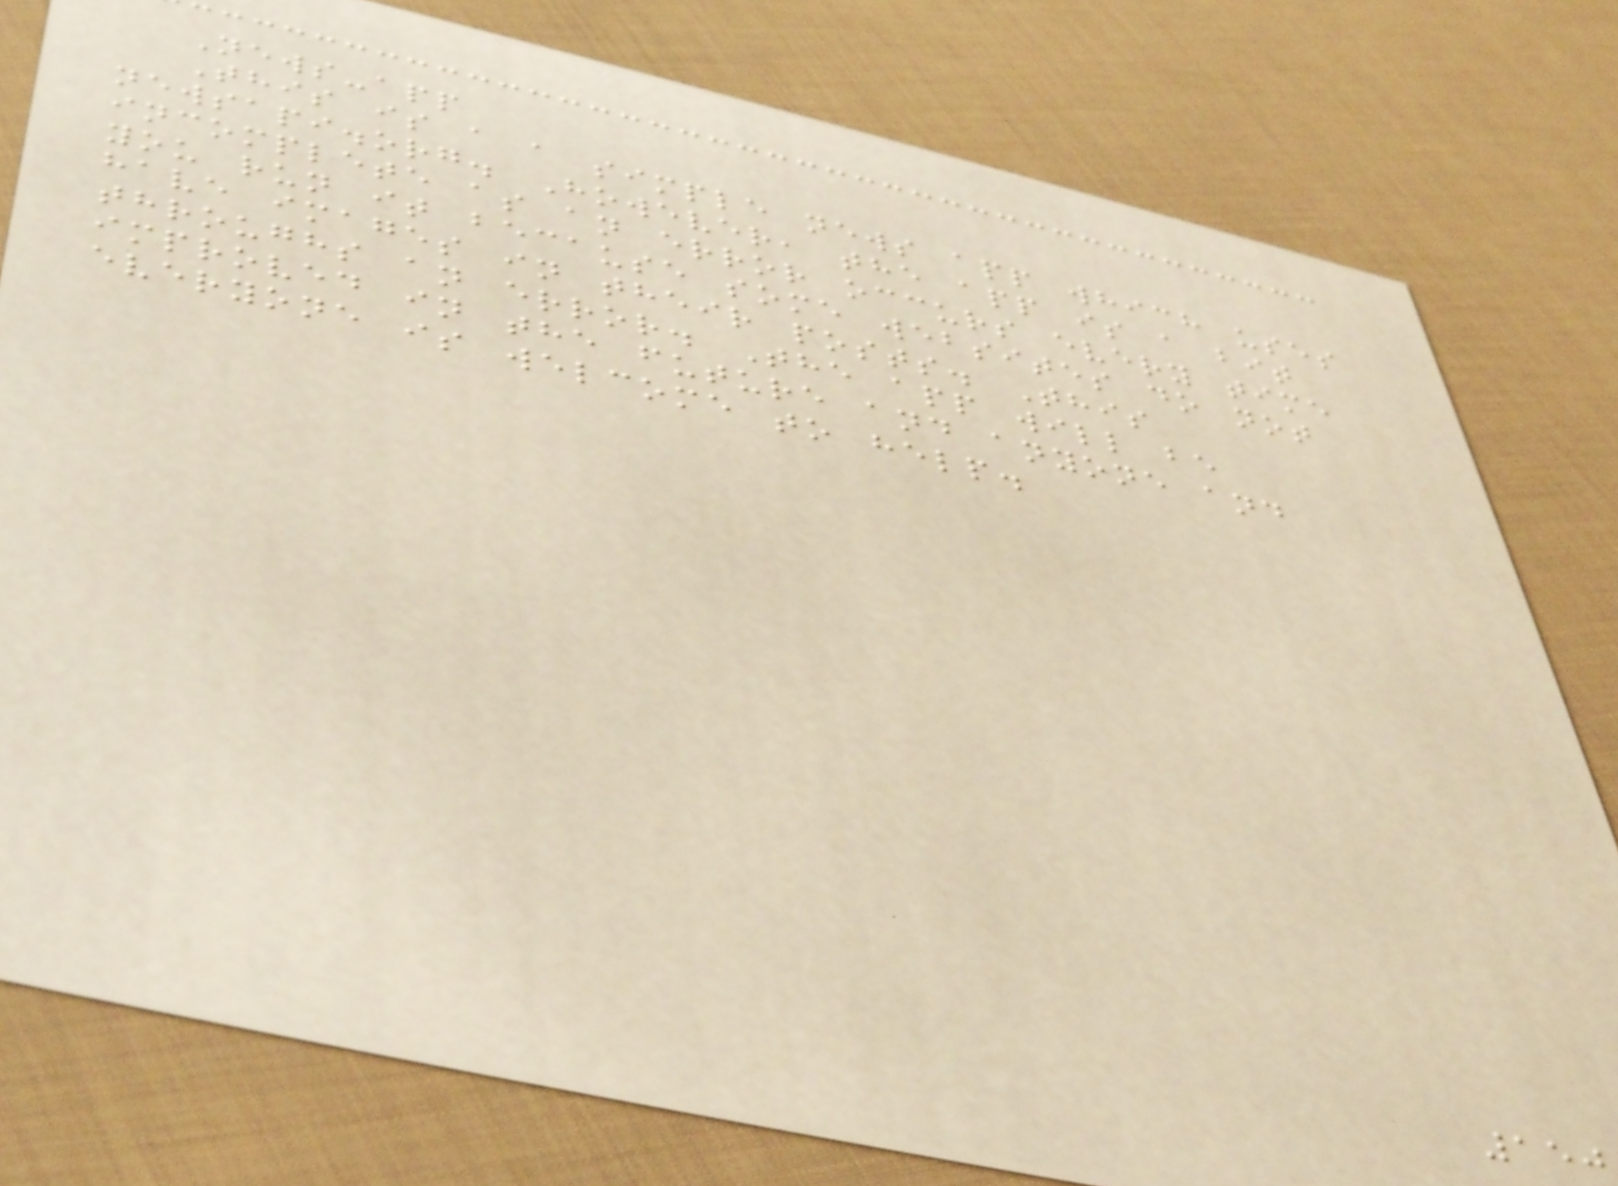News-app
This is a a simple news app which uses
newsapi.org. However, the app is a bit
incomplete as an error occurs every time
you run it because some websites do not
have images in their posts. This
throughs an error. The app will be
improved in the future and anyone and
everyone is welcome to help.
150
